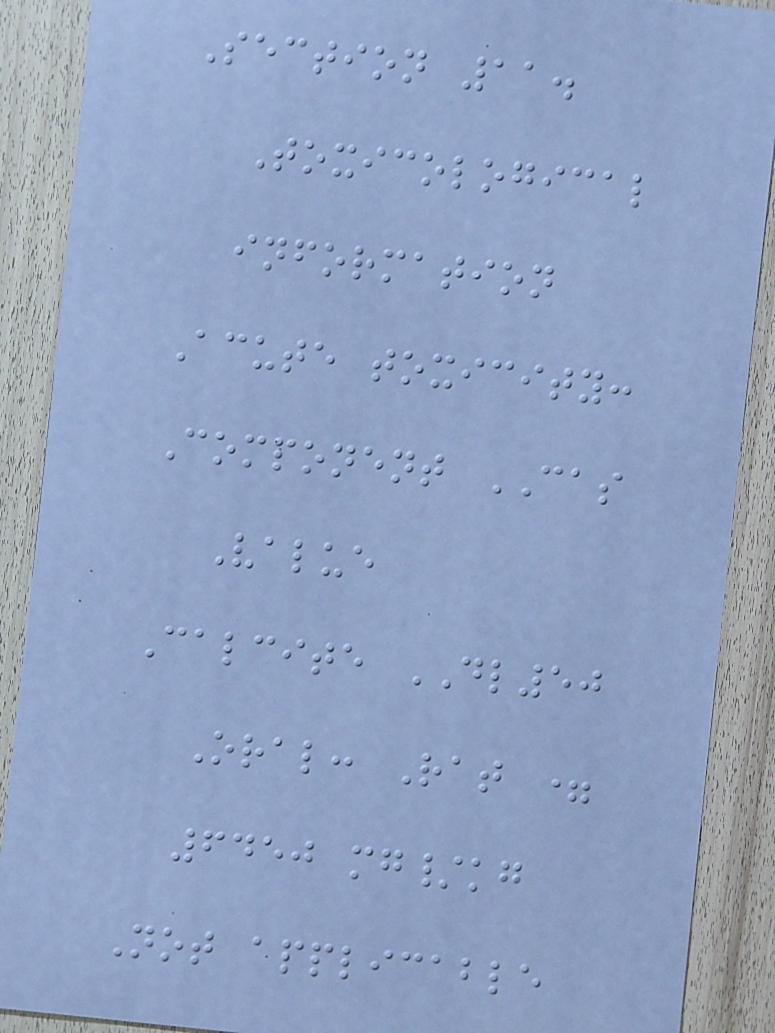Section 11.
Toxicological
information
Acute toxicity:
Component CAS
Value
Calcite DL50
Oral: Rat =
6450 mg/kg
Not applicable
